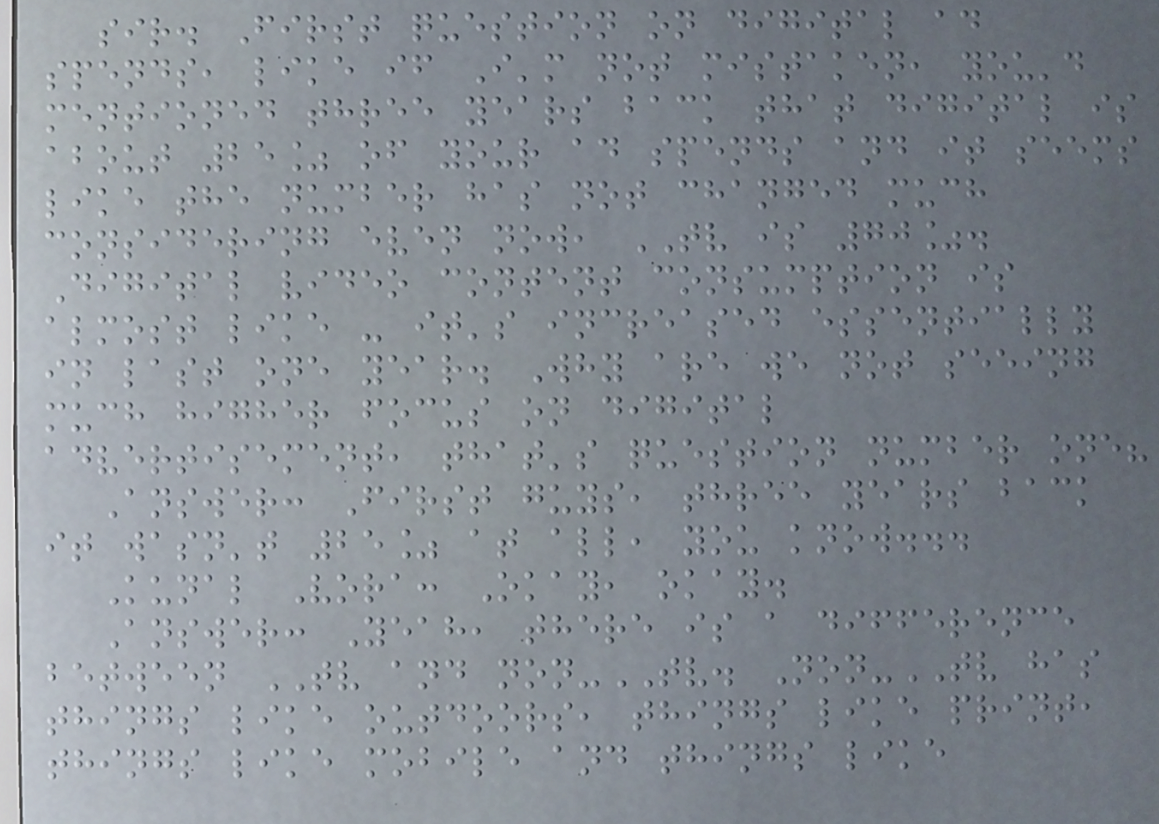sir. First question on digital ad
spends, like if I'm not mistaken, you'd
mentioned three years back that digital is
about 25% of your ad spends and it seems
like the number has not changed much
considering even now, TV is 70%.
Digital video content consumption is
almost like - it's increased essentially
in last one year. Why are we not seeing
much higher focus on digital
advertisement, that's question number one?
Answer: First guys, three years back
it wasn't 25% at all, you know...
Kunal Vora: Okay, okay.
Answer: Yeah, there is a difference
between TV and non-TV. Non-TV has
things like outdoors, things like print,
things like mobile and things like
